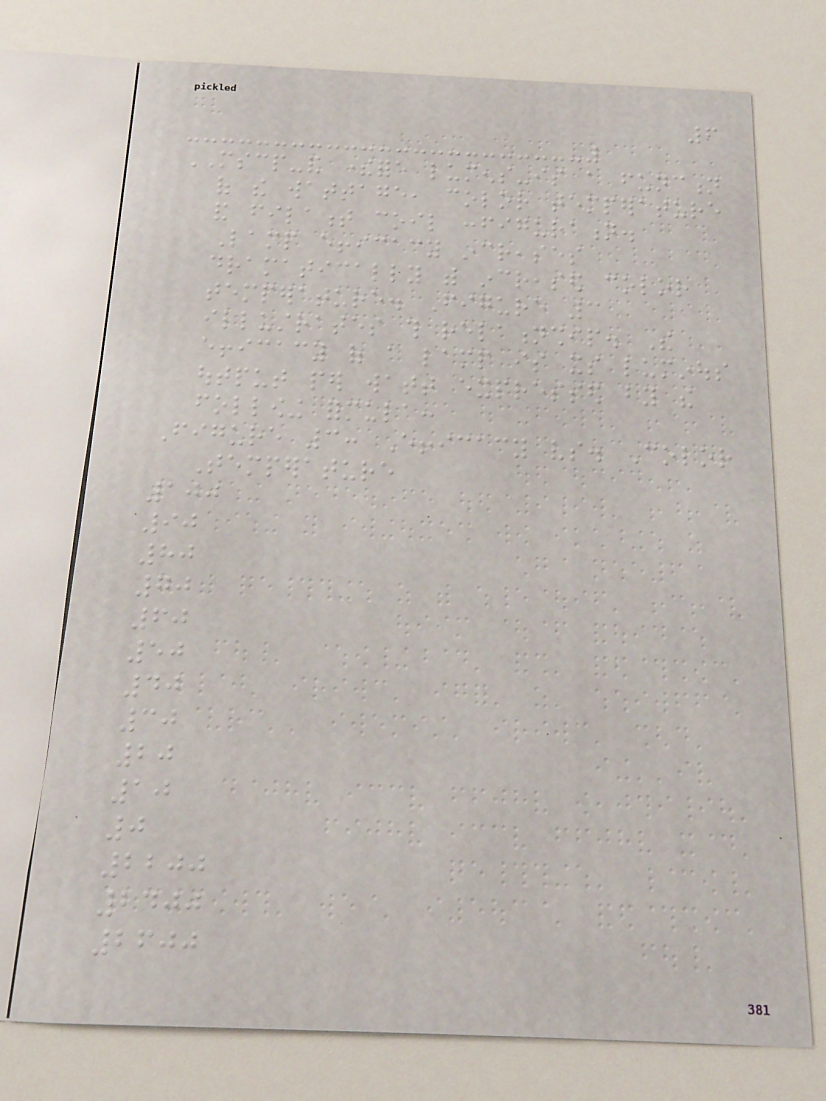6
MSCP-and therefore lumens-is a function
of the wattage, color temperature
and filament coil configuration.
Lamp efficacy increases
dramatically with increased color
temperature. Figure 3
illustrates this relationship. The
efficacy of a lamp is its luminous
output per watt expressed by the
following formula:
Figure 3: Efficacy vs. Color
Temperature
100
90
80
70
60
50
40
30
20
10
0
2200
2400
2600
